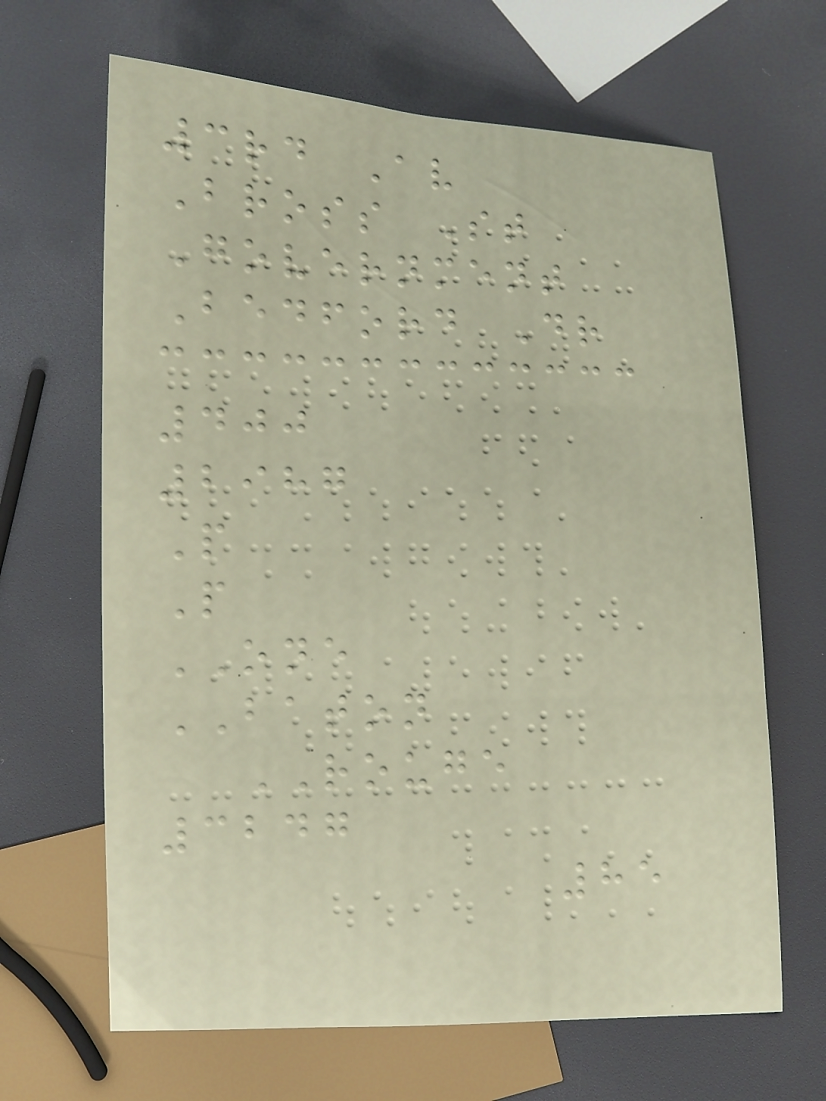3rd Av
Bross St
Government
Bedford Dr
400
2987
P
P
ONE
BATON
ROUGE
3247
85
